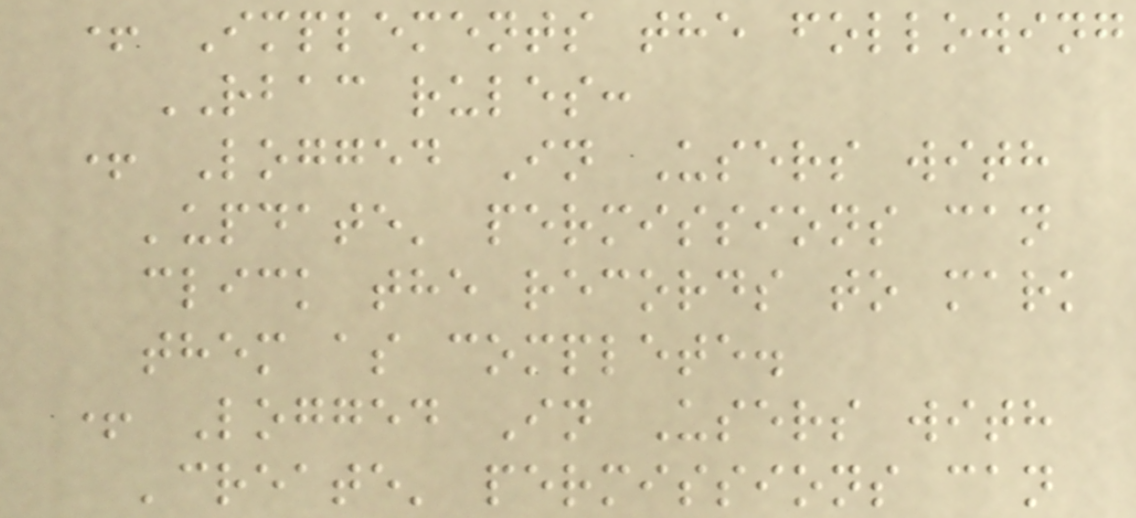+ Implements the following
RBAC rules:
+ Logged In Users with
'update' permissions can
click the records to mark
them as complete.
+ Logged In Users with
'create' permissions can
